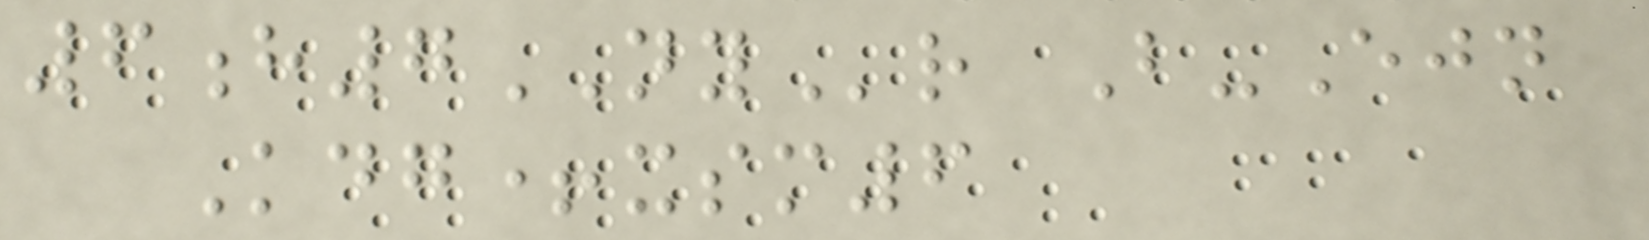6h7NYr B-Ejn
Kdg+xsm6
